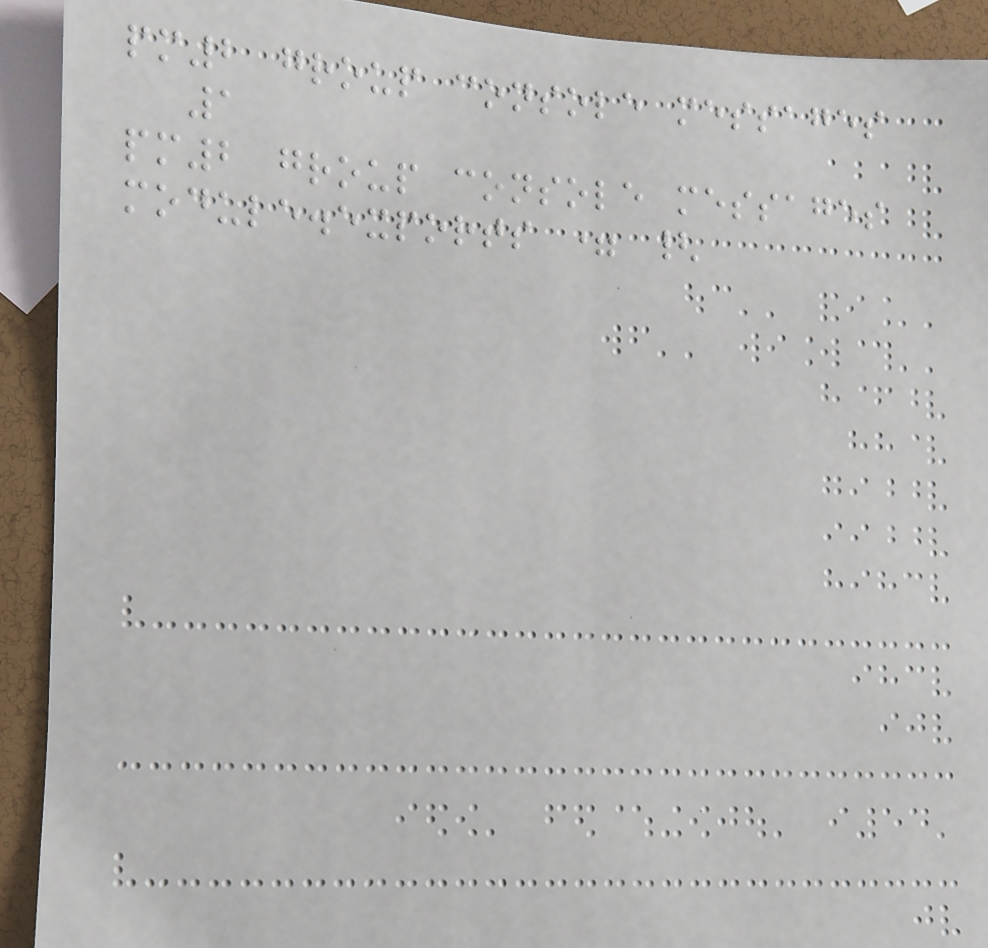pm2 group console messages
1
pm2 group console messages
module.exports = {
